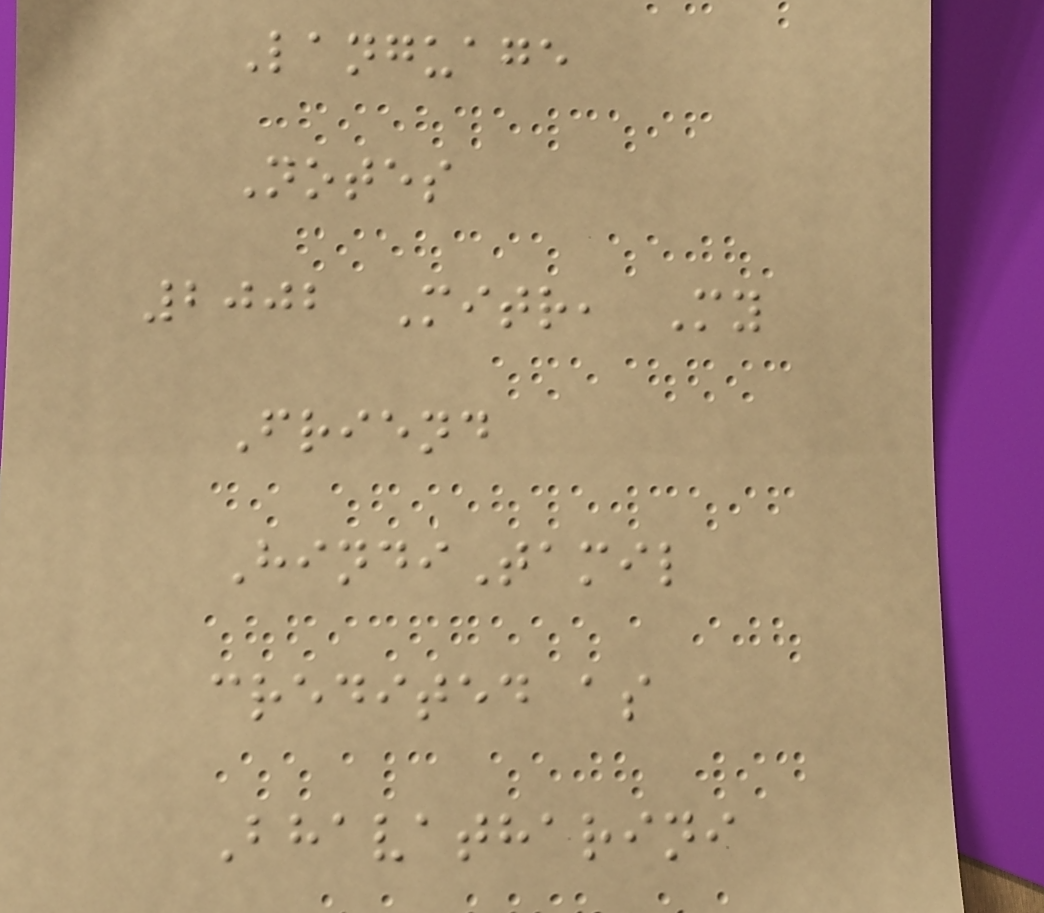Language
Notes
2002 Mitr, My
Friend
HindiTamil
credited as
Bhavatharini
